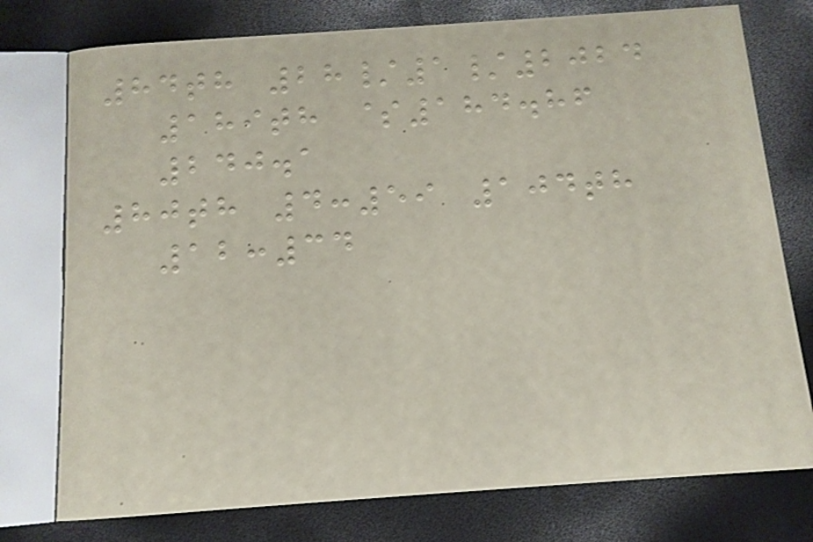84th 28/1/2024
189th $184.86
240.1
80th 4:59 104th
12:34
